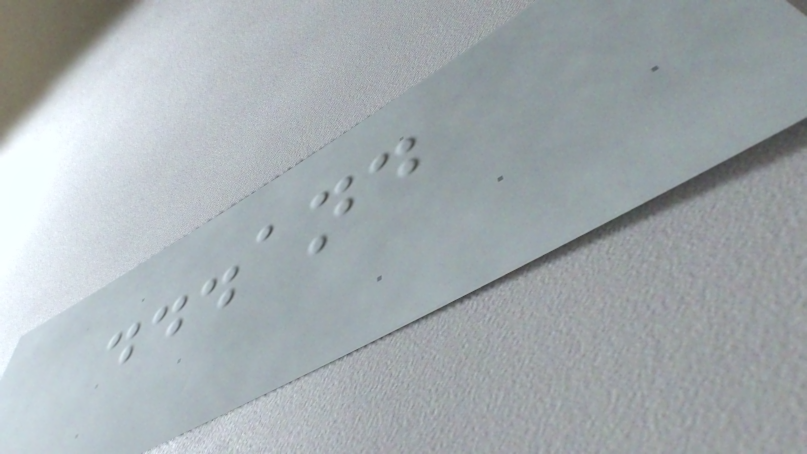...and
